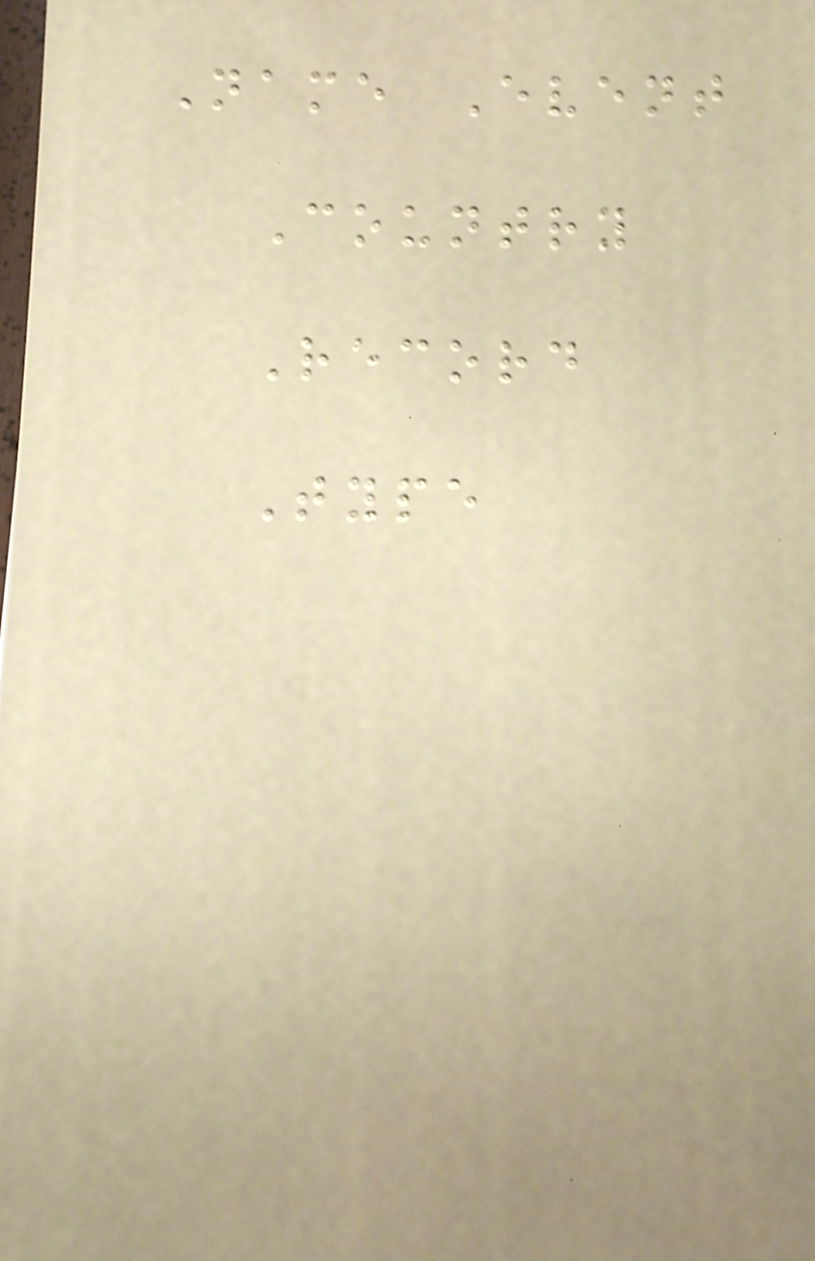Name Event
Country
Record
Type
